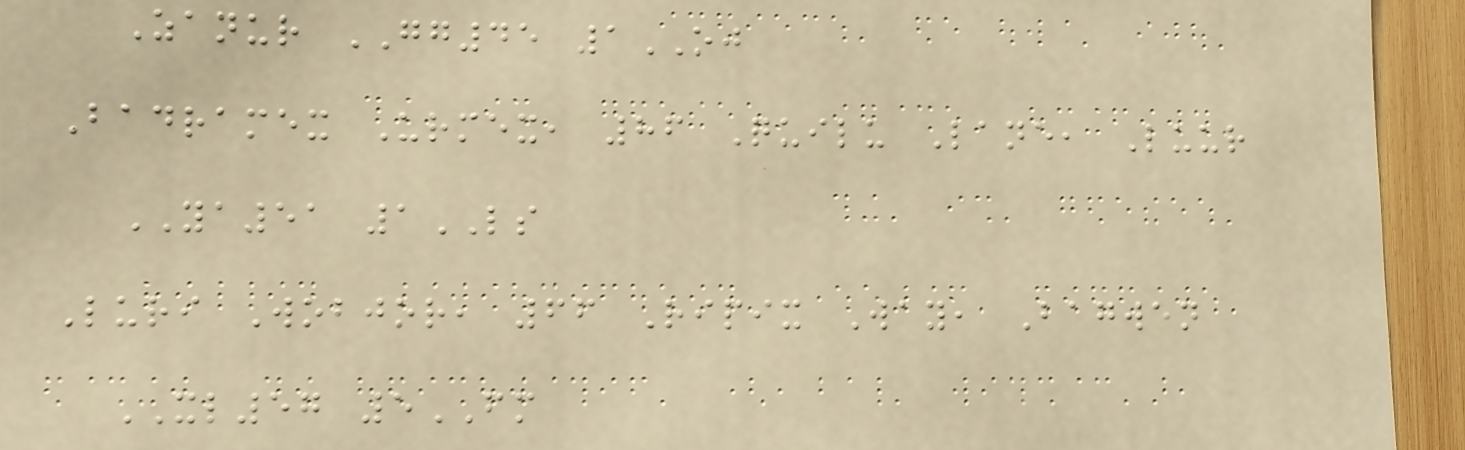Zanur GG45 1OJ
Badramex Urmex, 86 Quilu Lane, Luur
YA51 1LS
Luri Wobjor, 66 Ripix Way, Bagwen
XL57 5FM
